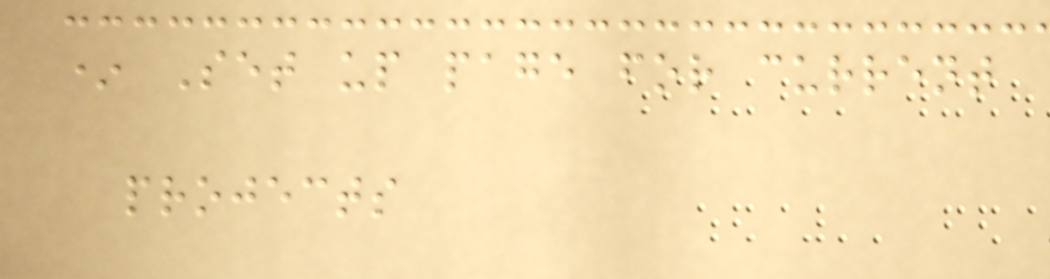* Set up page for current
projects
